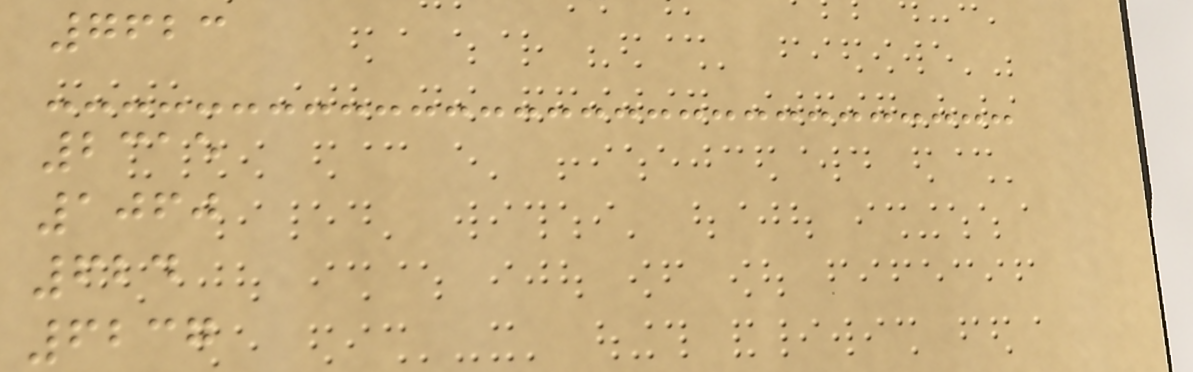7623
2315
1060
624
6237
